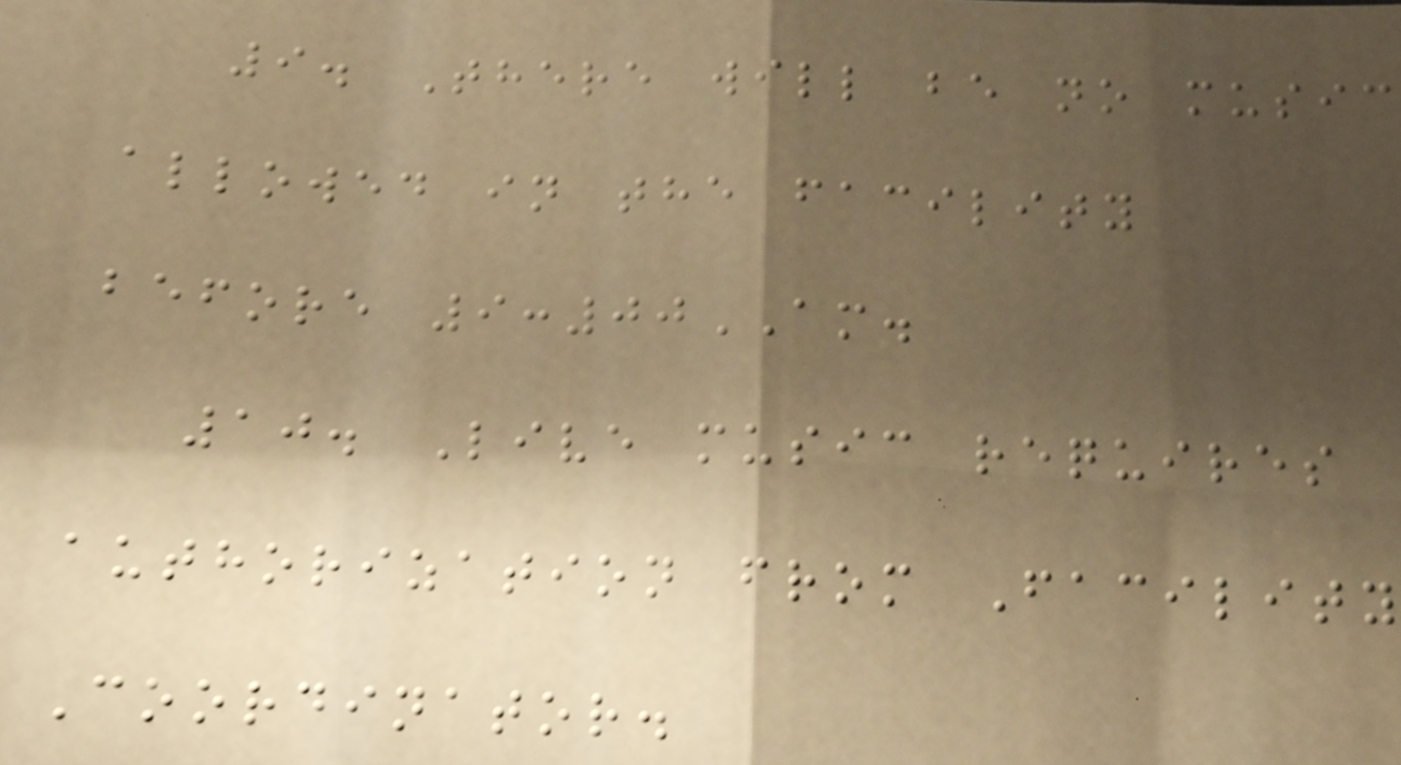9. There will be no music
allowed in the facility
before 9:00AM.
10. Live music requires
authorization from Facility
Coordinator.
